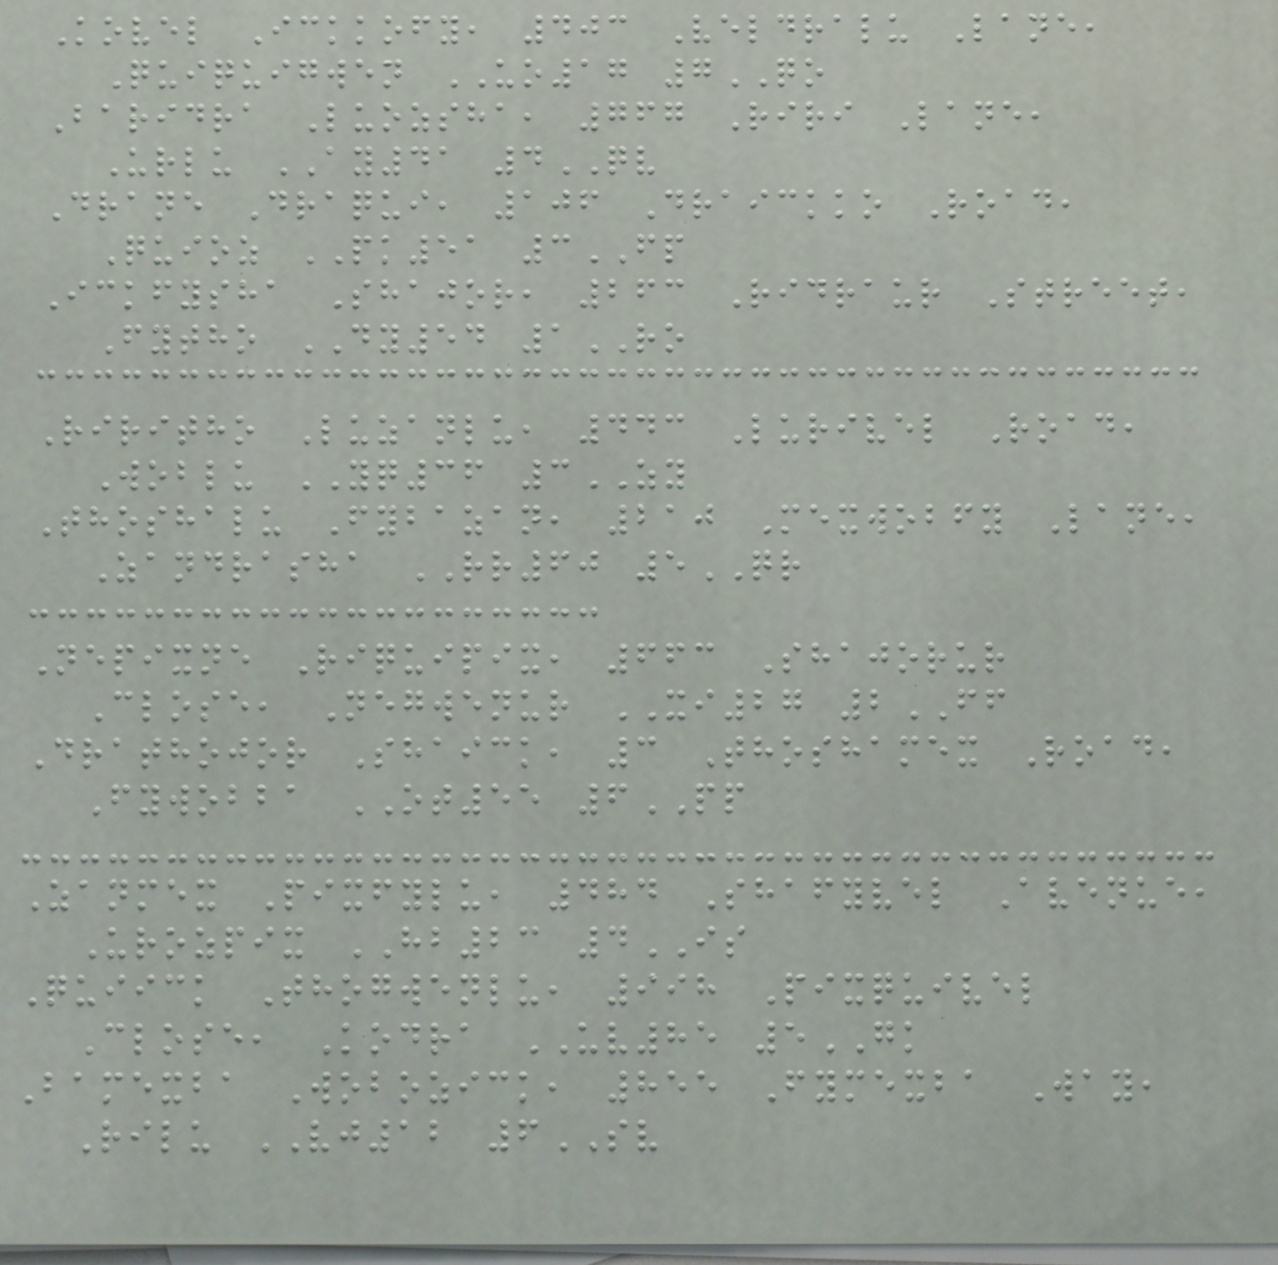Kovel Ickkofy, 403 Veldralu Lane,
Quiquigwen UO17 7QO
Baridra Luozsha, 767 Riri Lane,
Urlu AY41 4QV
Drane Draqui, 106 Draickko Road,
Quioz PK51 3FP
Ickfysha Shajor, 263 Ridraur Street,
Fytho DY54 1RO
Riritho Luzanlu, 443 Lurivel Road,
Woblu YQ36 3ZY
Thoshalu Fybazan, 210 Mexwobfy Lane,
Zandrasha RR60 5QR
Nepixne Riquipix, 663 Shajorur
Close, Negwenur XI27 2FF
Drathojor Shaick, 3 Thoshamex Road,
Fywobba OT55 6PP
Zanmex Pixfylu, 484 Shafyvel Avenue,
Urozpix HB23 4IS
Quiick Thogwenlu, 998 Pixquivel
Close, Kodra UV85 5GK
Bamexba Wobozick, 855 Fymexba Way,
Rilu VJ12 6SV
